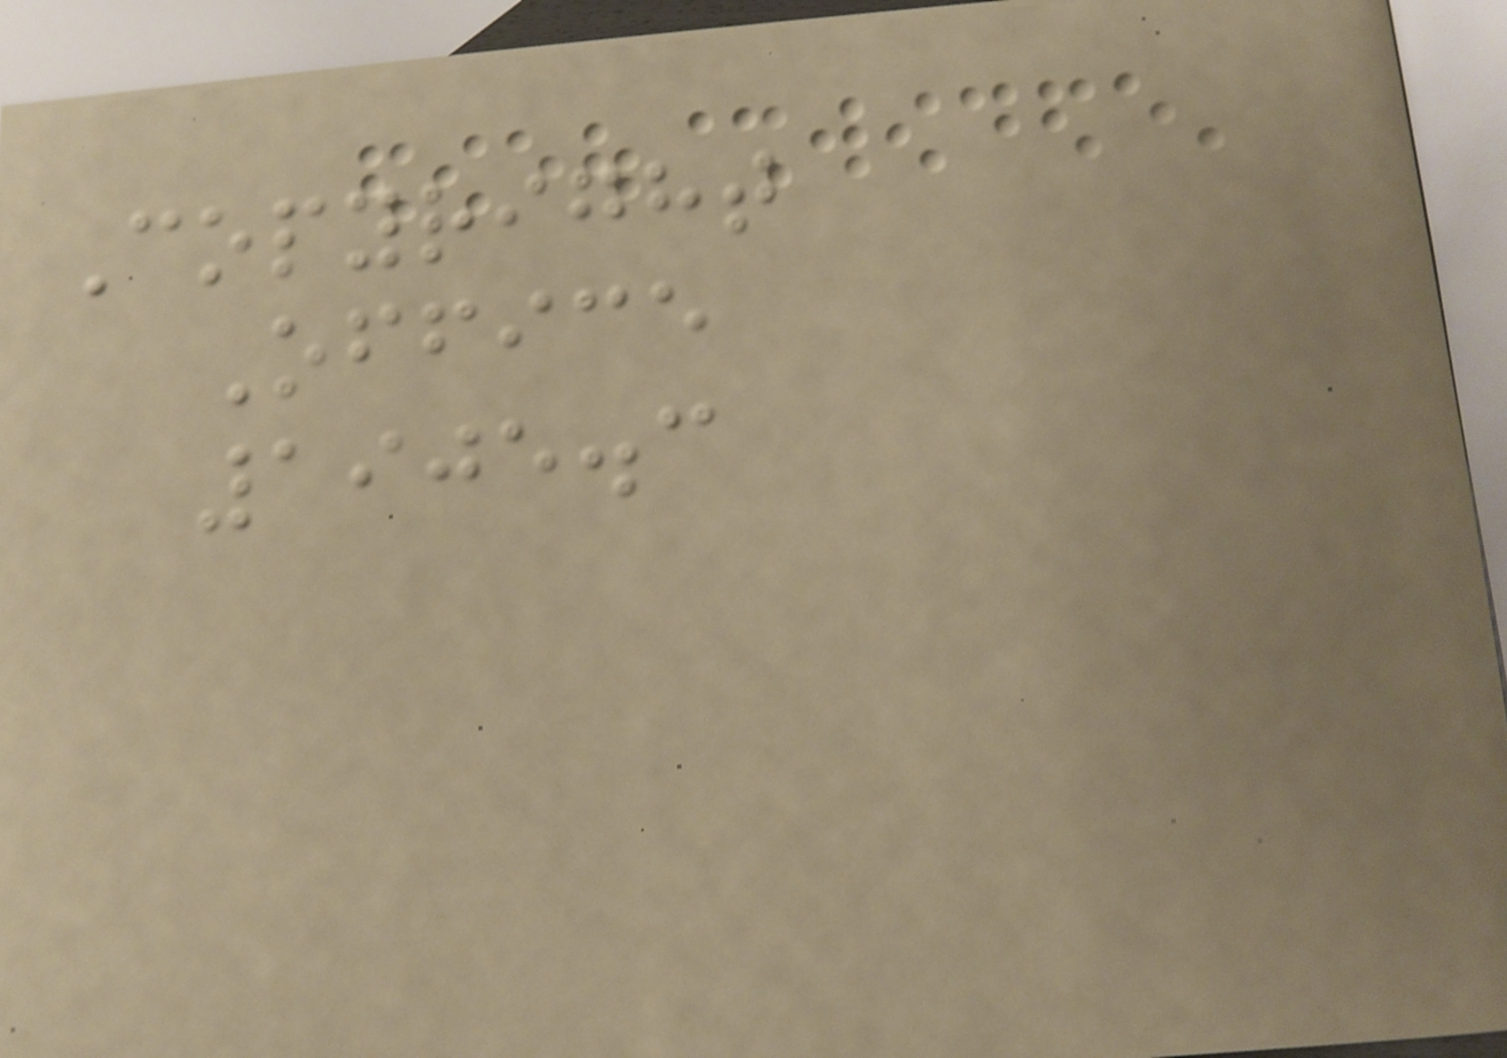Copyright
Office
1905.3
